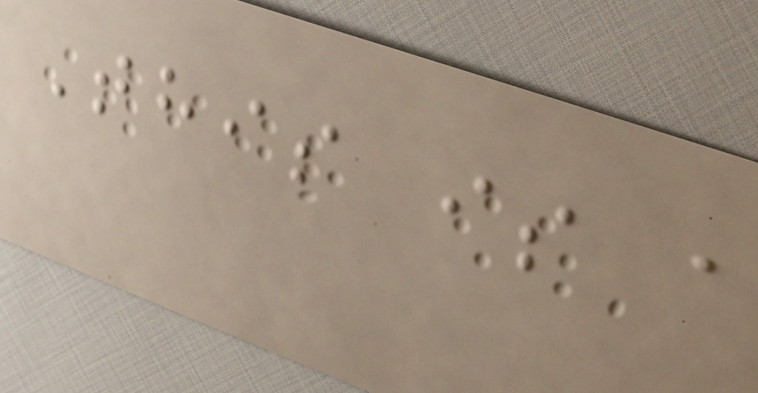This is a
